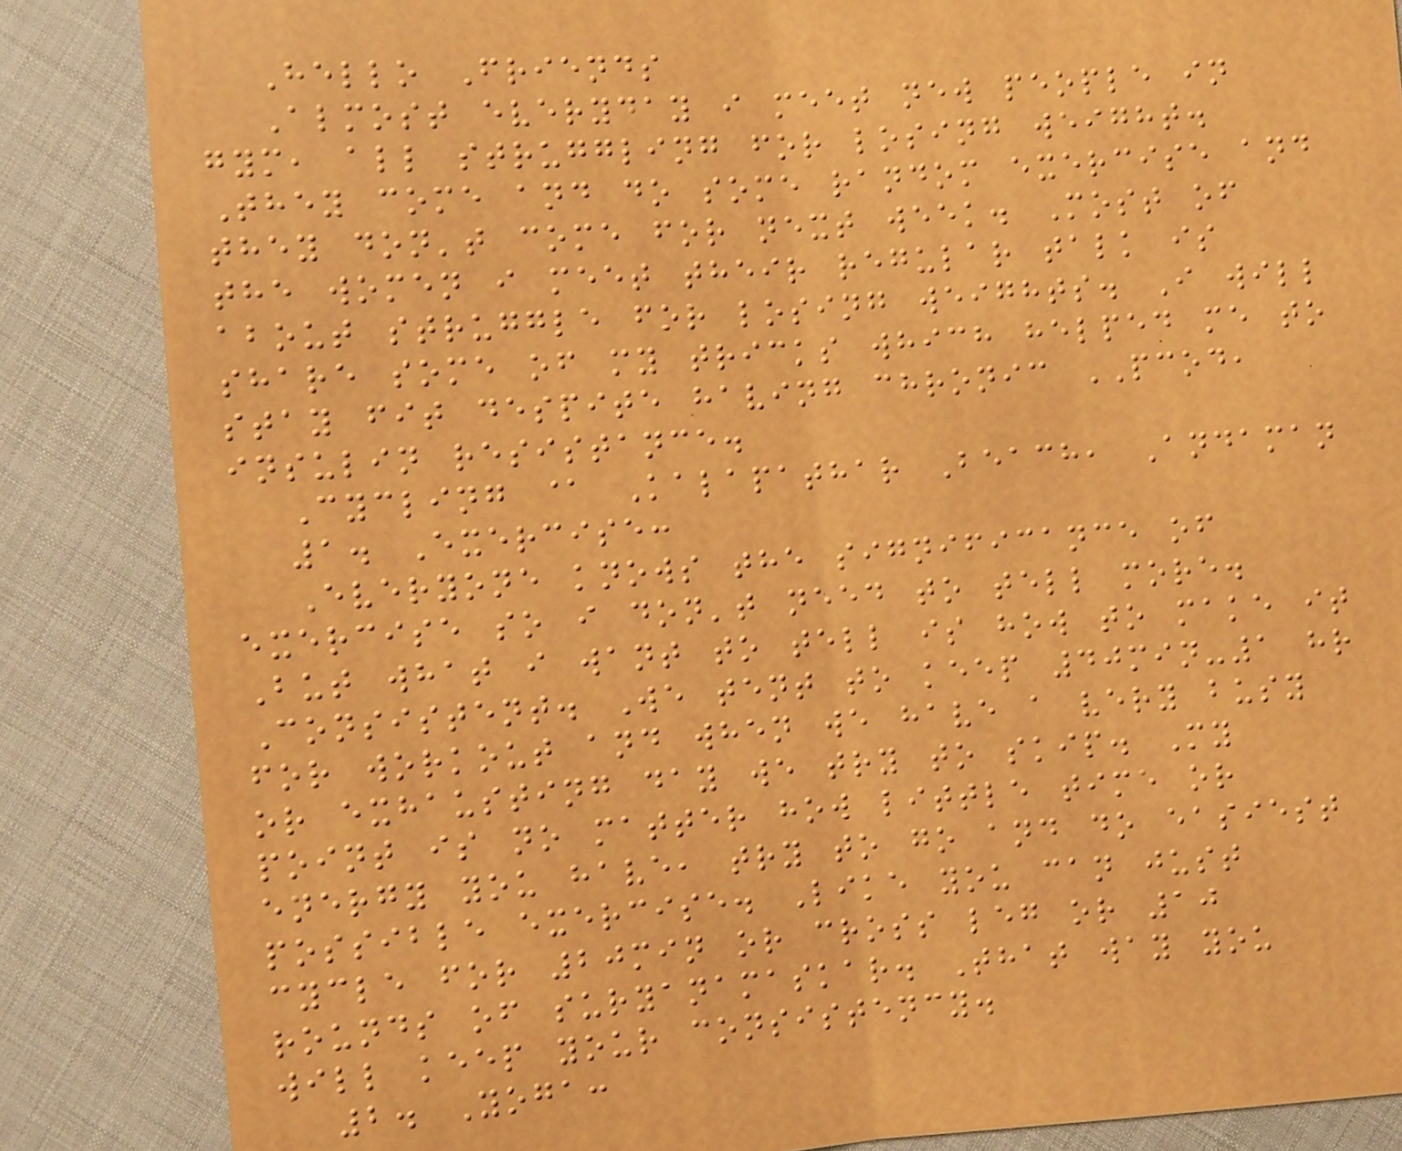Hello Friends
Almost everyday i meet new people in
gym, all struggling for losing weight.
They come and do some random exercise and
they don't come for next week. Most of
the women i meet their regular talk is
about struggle for losing weights. I will
share some of my tricks which helped me to
stay fit despite having chronic PCOD,
insulin resistance.
Cycling @ Kalapathar Beach, Andaman
1. Exercise:
Everyone knows the significance of
exercise so i don't need to tell more.
But what i want to tell is how to make it
Consistent. We tent to keep 40min-1 hr
for workout and when we have a very busy
or exhausting day we try to skip. My
point is no matter how little time or
energy you have, try to go and do easiest
possible exercise. Like you can just
cycle for 20min or cross leg or 10
rounds of suryanamaskar. That way you
will keep your consistency.
2. Yoga:
